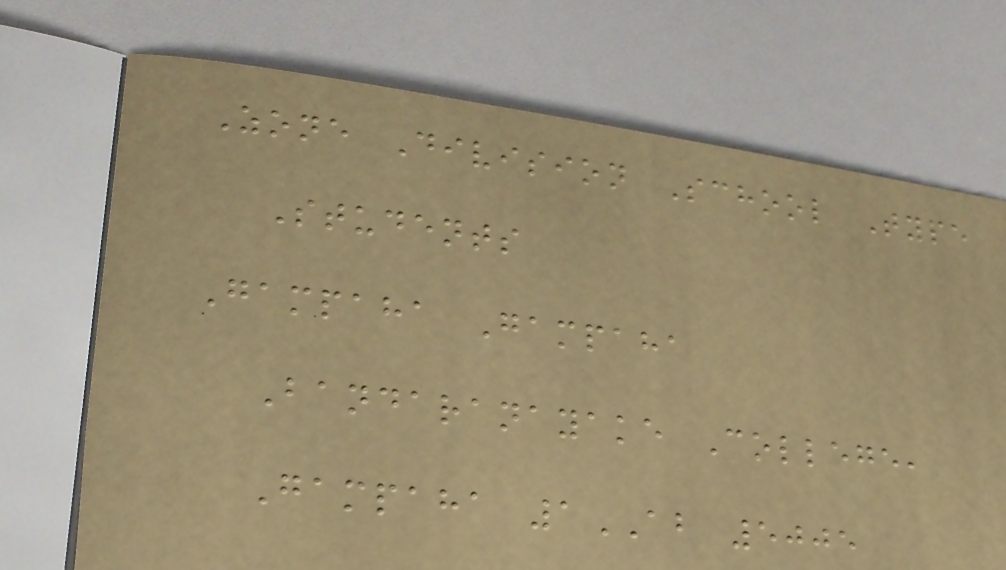Zone Division School Type
Students
Gampaha Gampaha
Bandaranayake College,
Gampaha 1AB 5005
